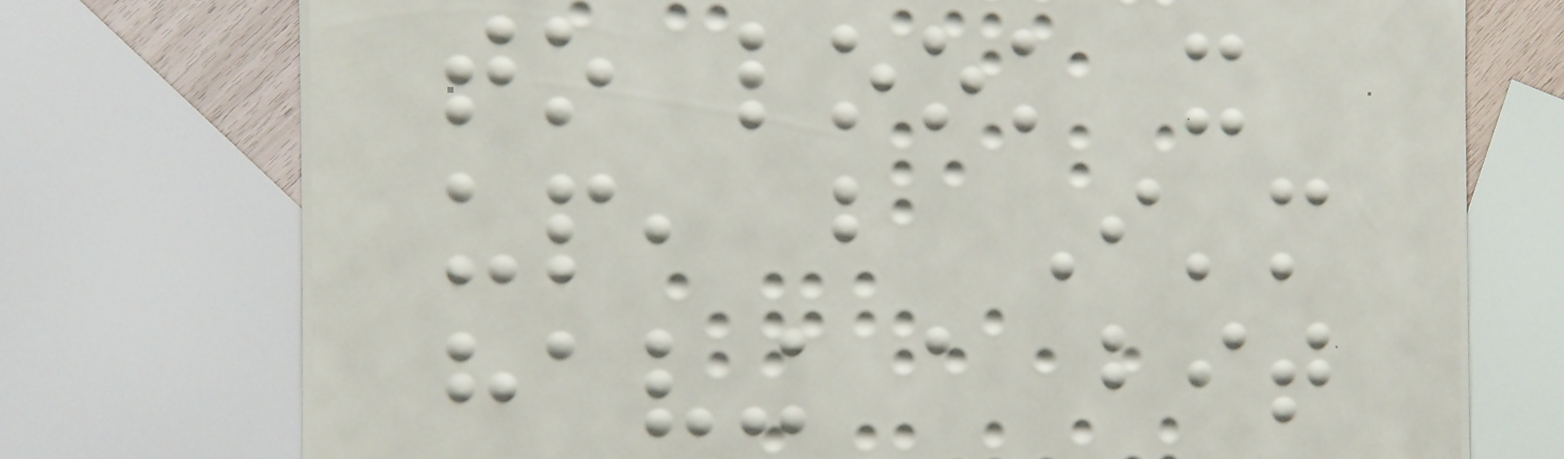to look it
up, but I'm
having a bit
